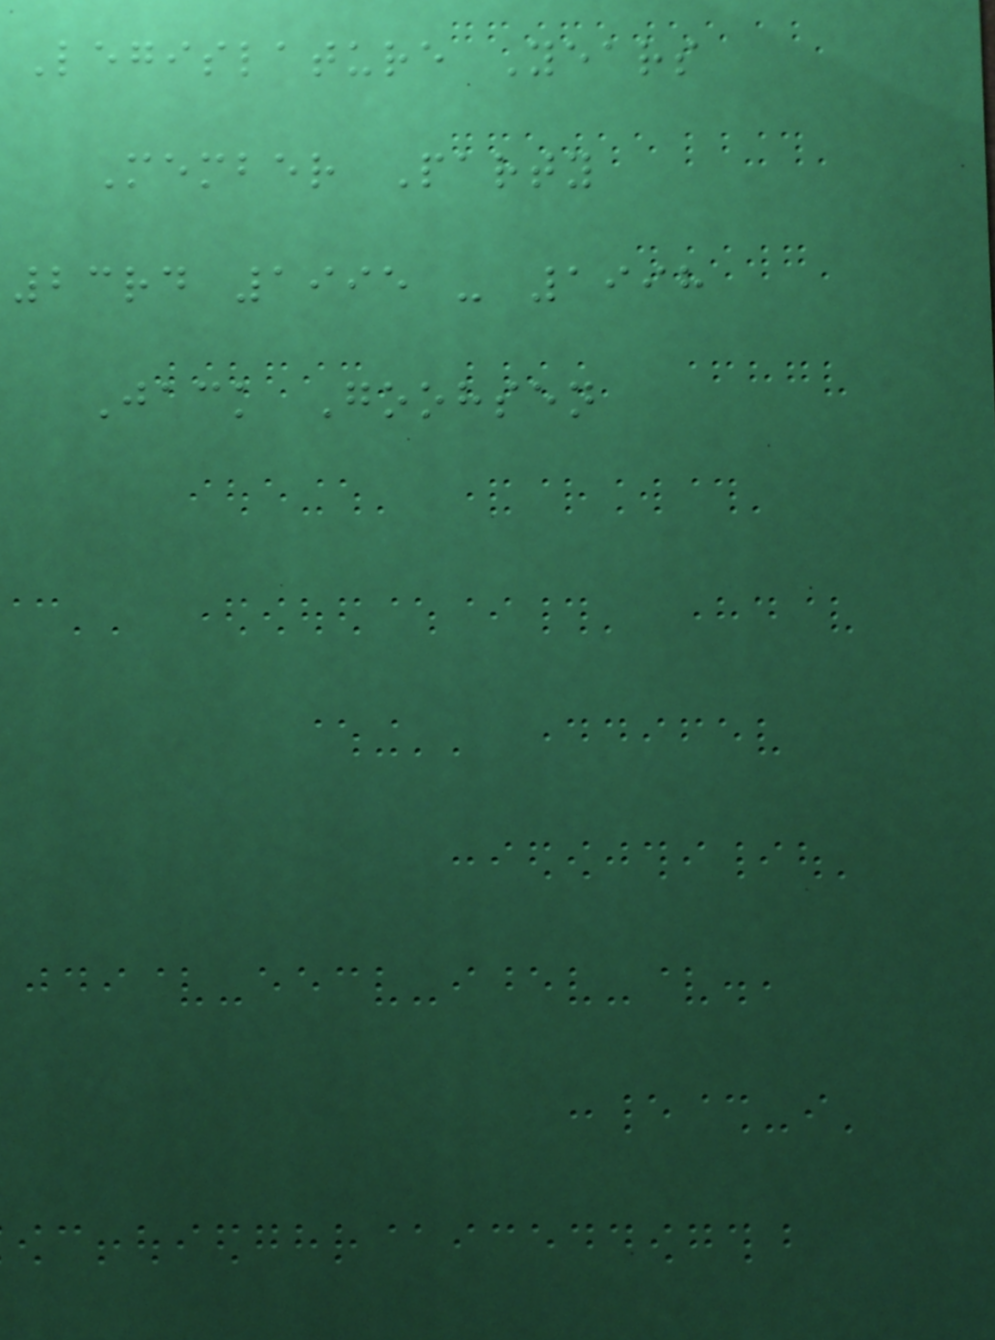Legislature Years
Member Party
23rd 1995 - 1998
Jack Goohsen
